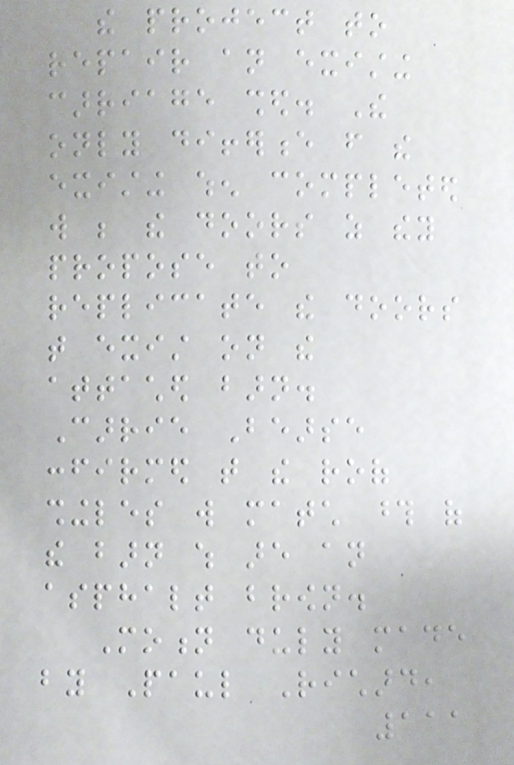the project to
repair an existing
carriage shed. The
only difference from the
existing when completed
will be the doors as they
propose to
replicate the doors
that exist on the
attached barn.
Carrie Bearse
confirmed that the roof
shingles will match those of
the barn which are an
asphalt brown.
Motion duly made
by Paul Richard,
111
